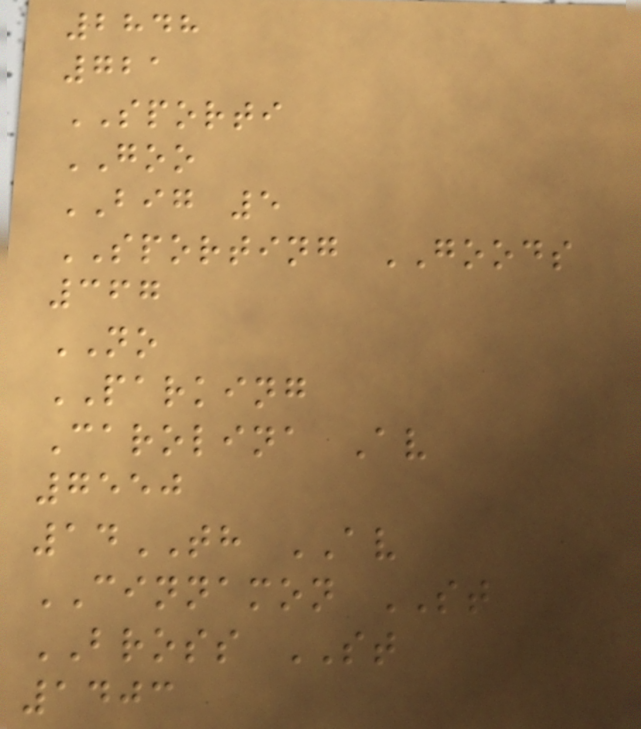2848
721
SPORTI
GOO
BIG 5
SPORTING GOODS
367
NO
PARKING
Carolina Av
7550
14TH AV
CINNAMON ST
BROSS ST
1403
